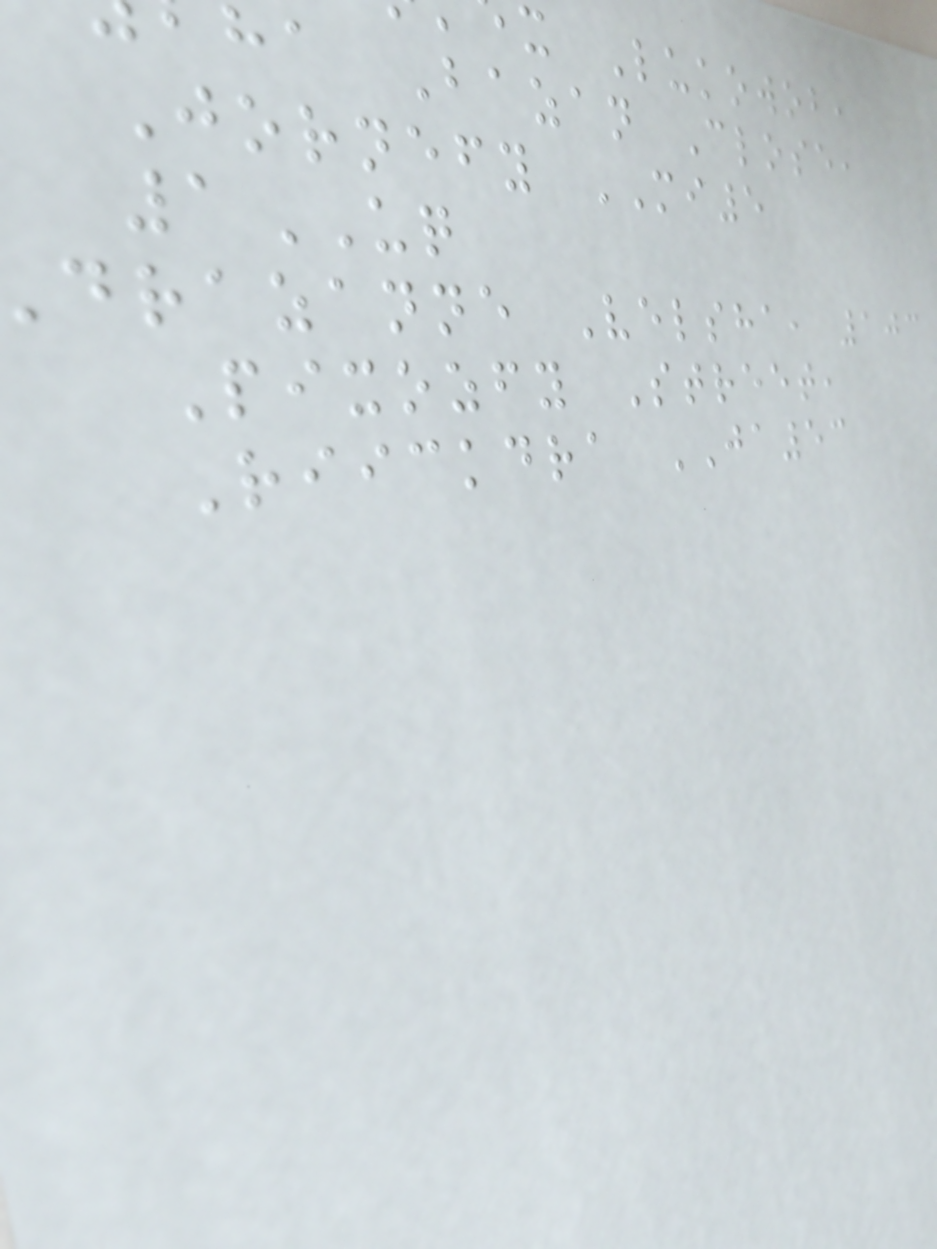x Lukowob,
ha Bazan Close,
Jornefy MI5
1UQ
drazanne Velsha, 103
Pixozfy Street,
Riickdra JA53
